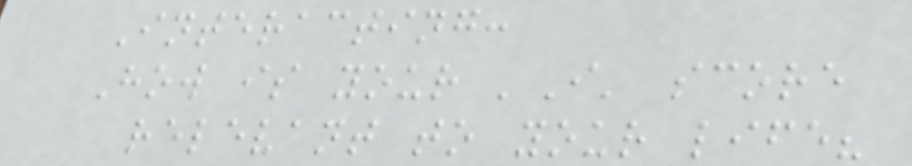Interacting:
How is your 'I' score
relevant to your life?
